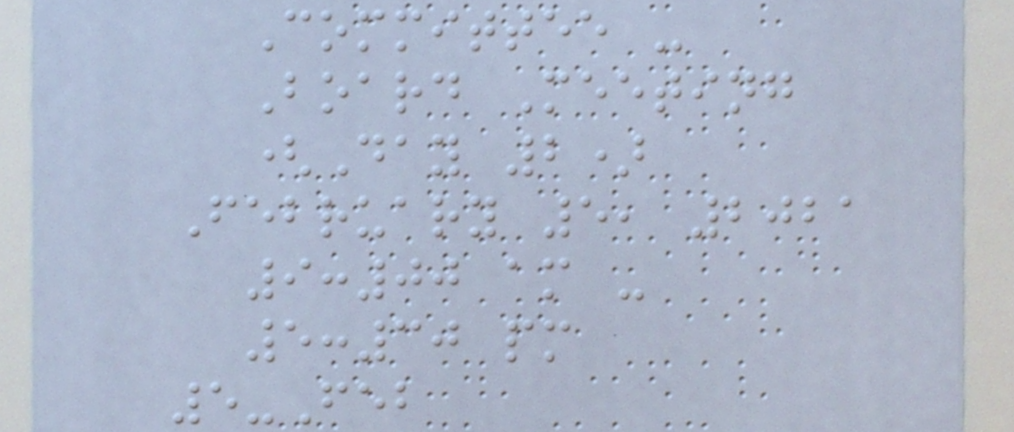Committee -
Board Meeting
(Day 2)
February 5, 2021
9:00 am -
5:30 pm
5-Feb
